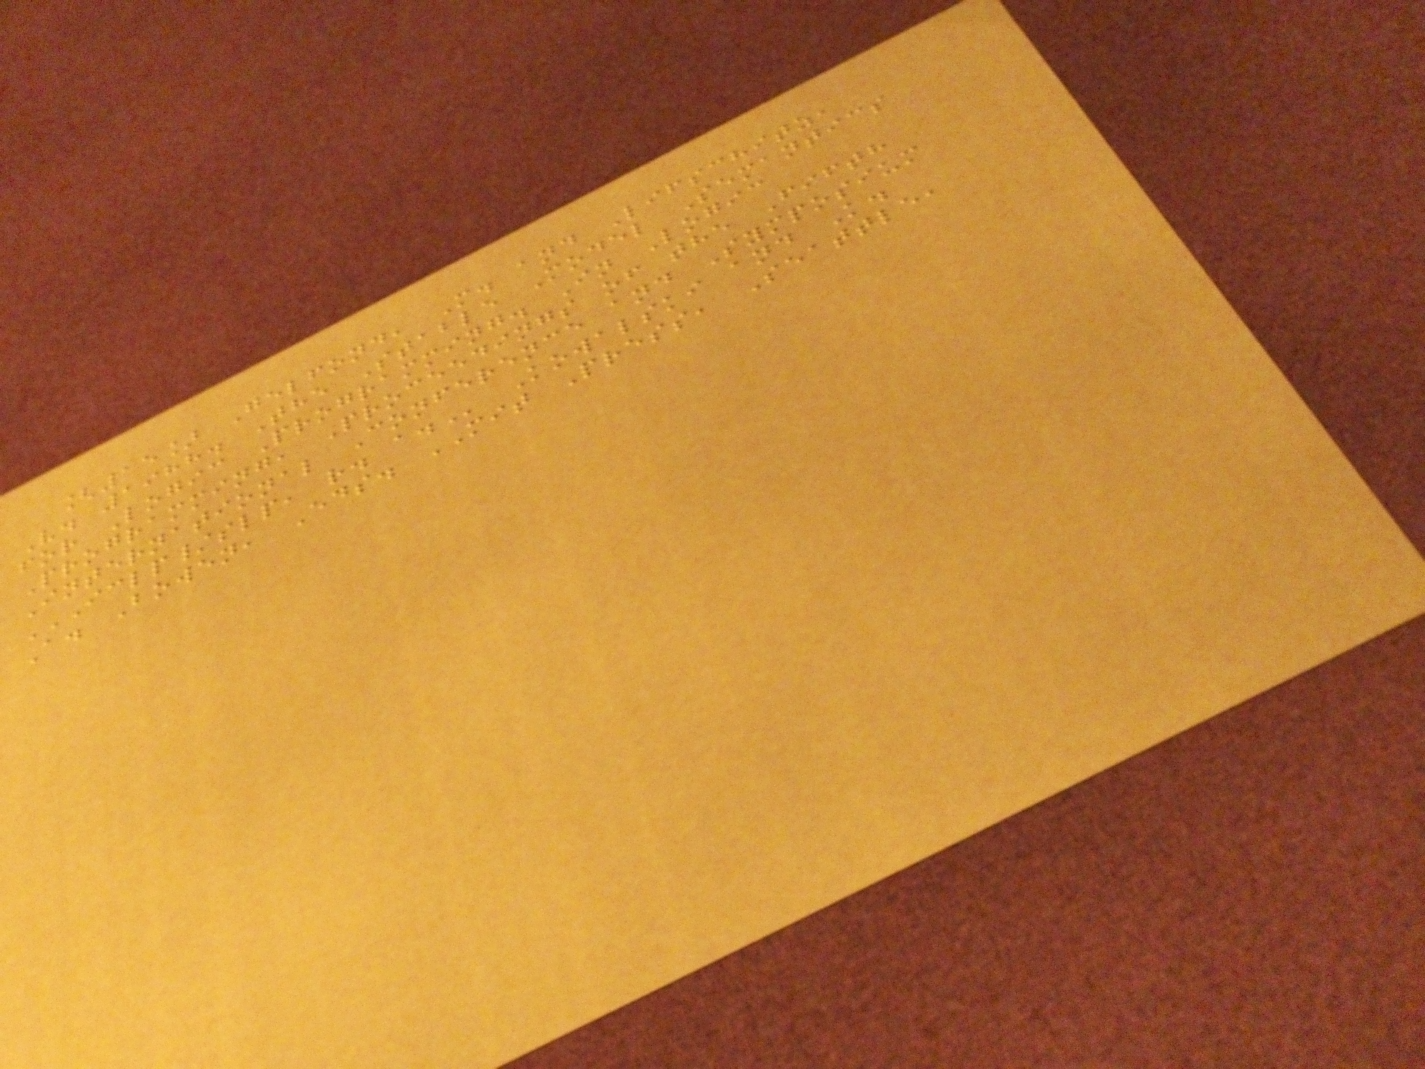[15] Gelfond, M. and Lifschitz,
V. 1988. The Stable Model Semantics
for Logic Programming. In Logic
Programming, Proceedings of the Fifth
International Conference and Symposium
ICLP/SLP, R. A. Kowalski and K.
A. Bowen, Eds. MIT Press, Seattle,
